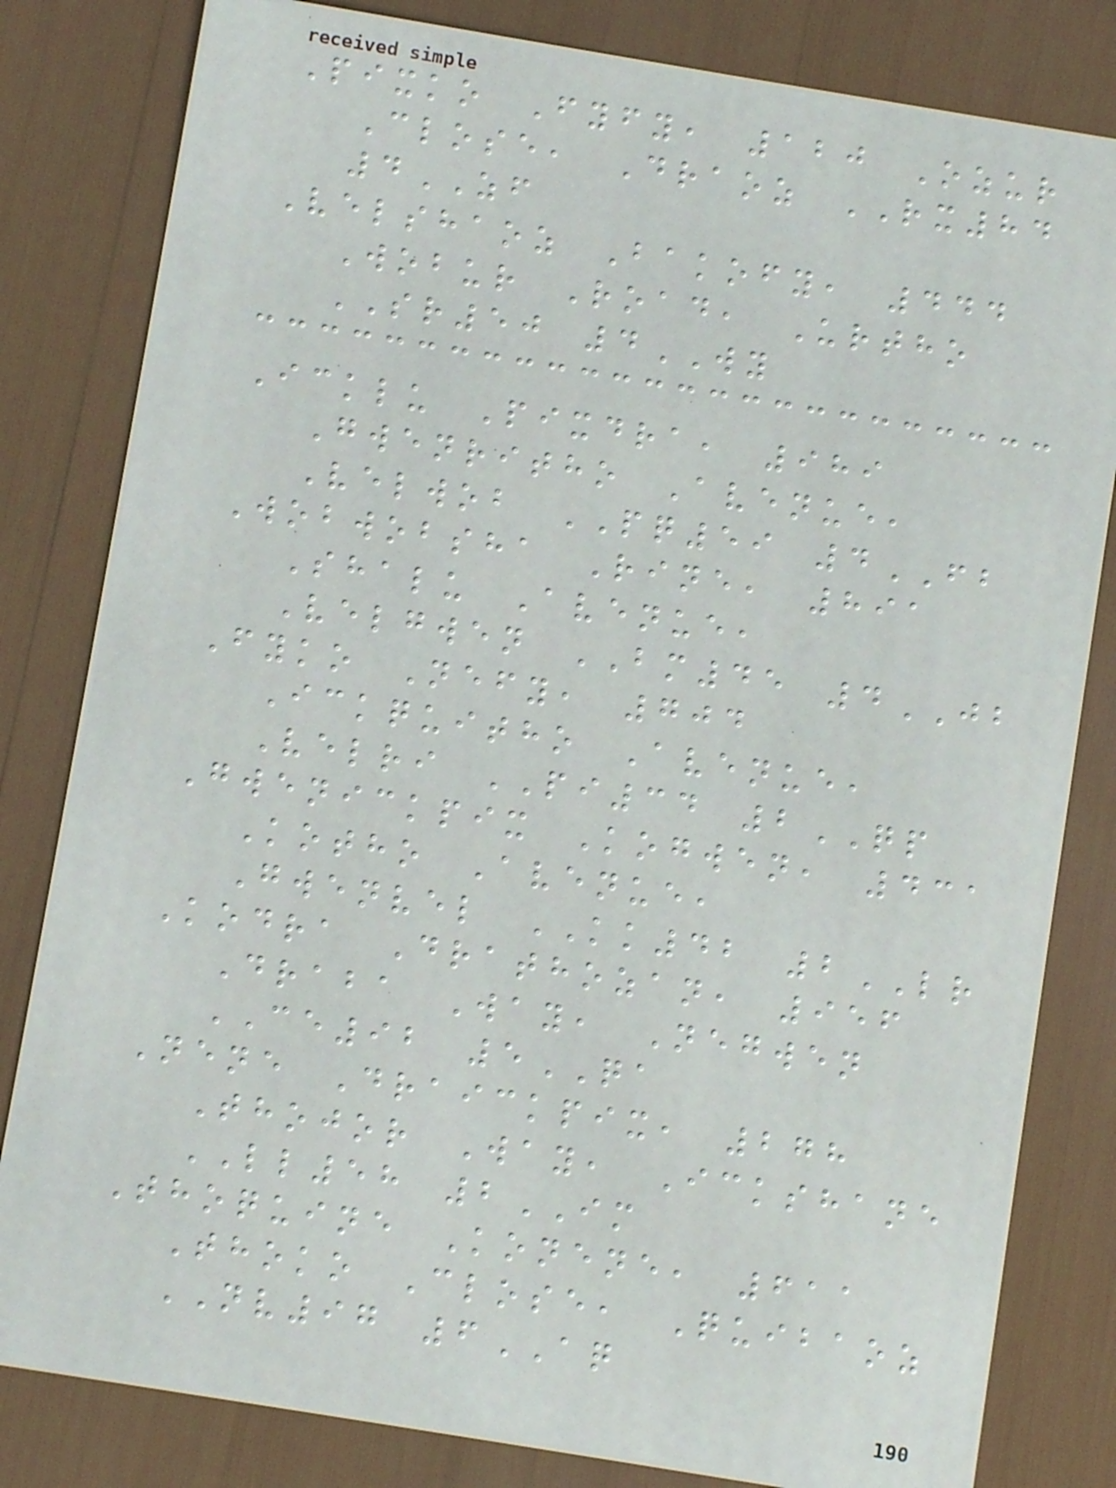Pixko Fyfy, 120 Ozur
Close, Draoz RX84
4ZF
Velshaoz Bakofy, 444
Wobur Road, Urtho
SR50 4WY
Icklu Pixdra, 989
Gwenritho Avenue,
Velwob PQ59 4FB
Wobwobsha Rine, 891
Shalu Avenue,
Velgwen BM45 4JB
Fyko Nefy, 704
Ickquitho Avenue,
Velri PI34 2QP
Gwenickpix Kogwen, 431
Kotho Avenue,
Gwenvel KK42 2LR
Kodra Drathozan, 956
Draba Way, Negwen
CE92 5QA
Nene Draickpix, 278
Thojor Way, Ickshane
LL58 2IM
Thoquine Konene, 611
Thoko Close, Quibaoz
NV97 6AQ
